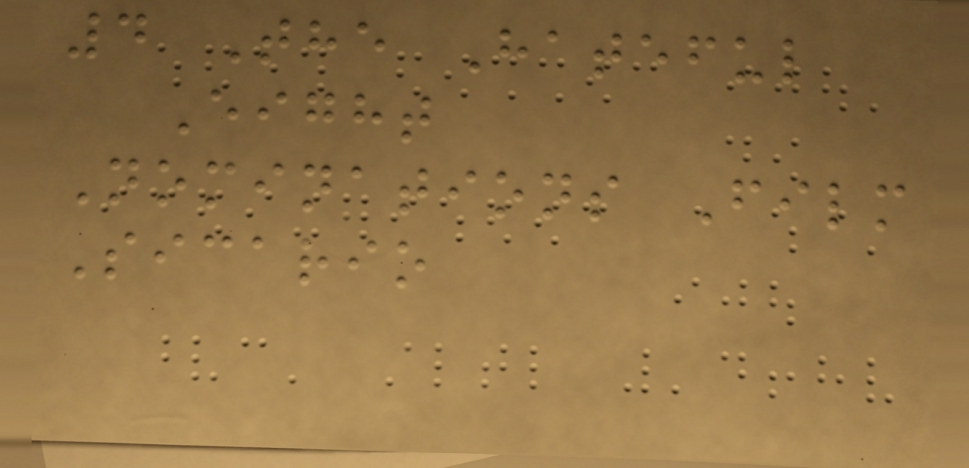4 The Hateful
Eight
Nominations Film
Sicario
